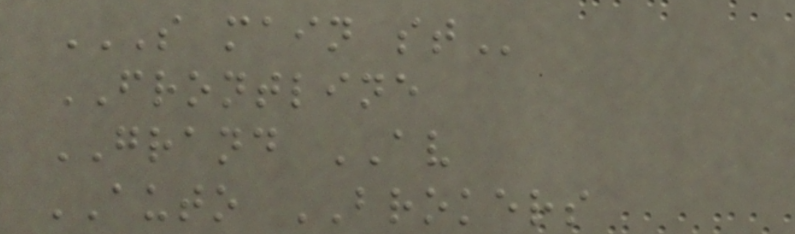S MAIN ST
FRONTLINE
GRAND AV
AUTO BROKERS
